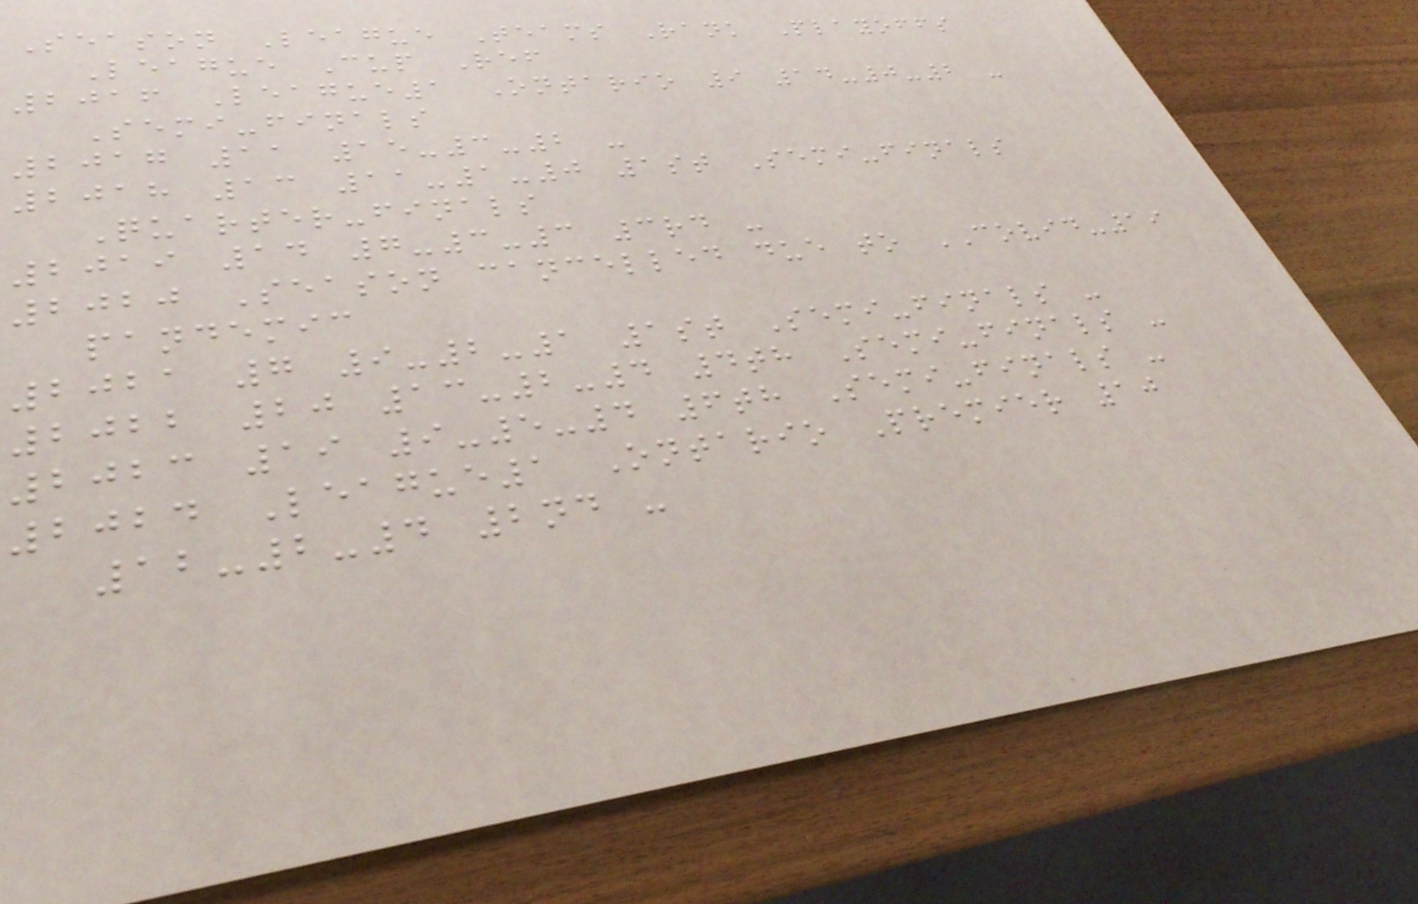Season League Teams Rank Playoffs
League Cup Ref
2016 League1 Ontario 9 14-0-2 -
Semi-finals
2017 11 15-3-2 -
2018 13 11-1-0 1st Semi-finals
Quarter-finals
2019 14 7-3-3 3rd -
2020 Season cancelled due to COVID-19
pandemic
2021 7 9-2-1 1st Semi-finals -
2022 20 13-2-4 4th Semi-finals -
2023 19 9-5-4 6th Semi-finals -
2024 League1 Ontario Premier 10
12-2-4 2nd -
